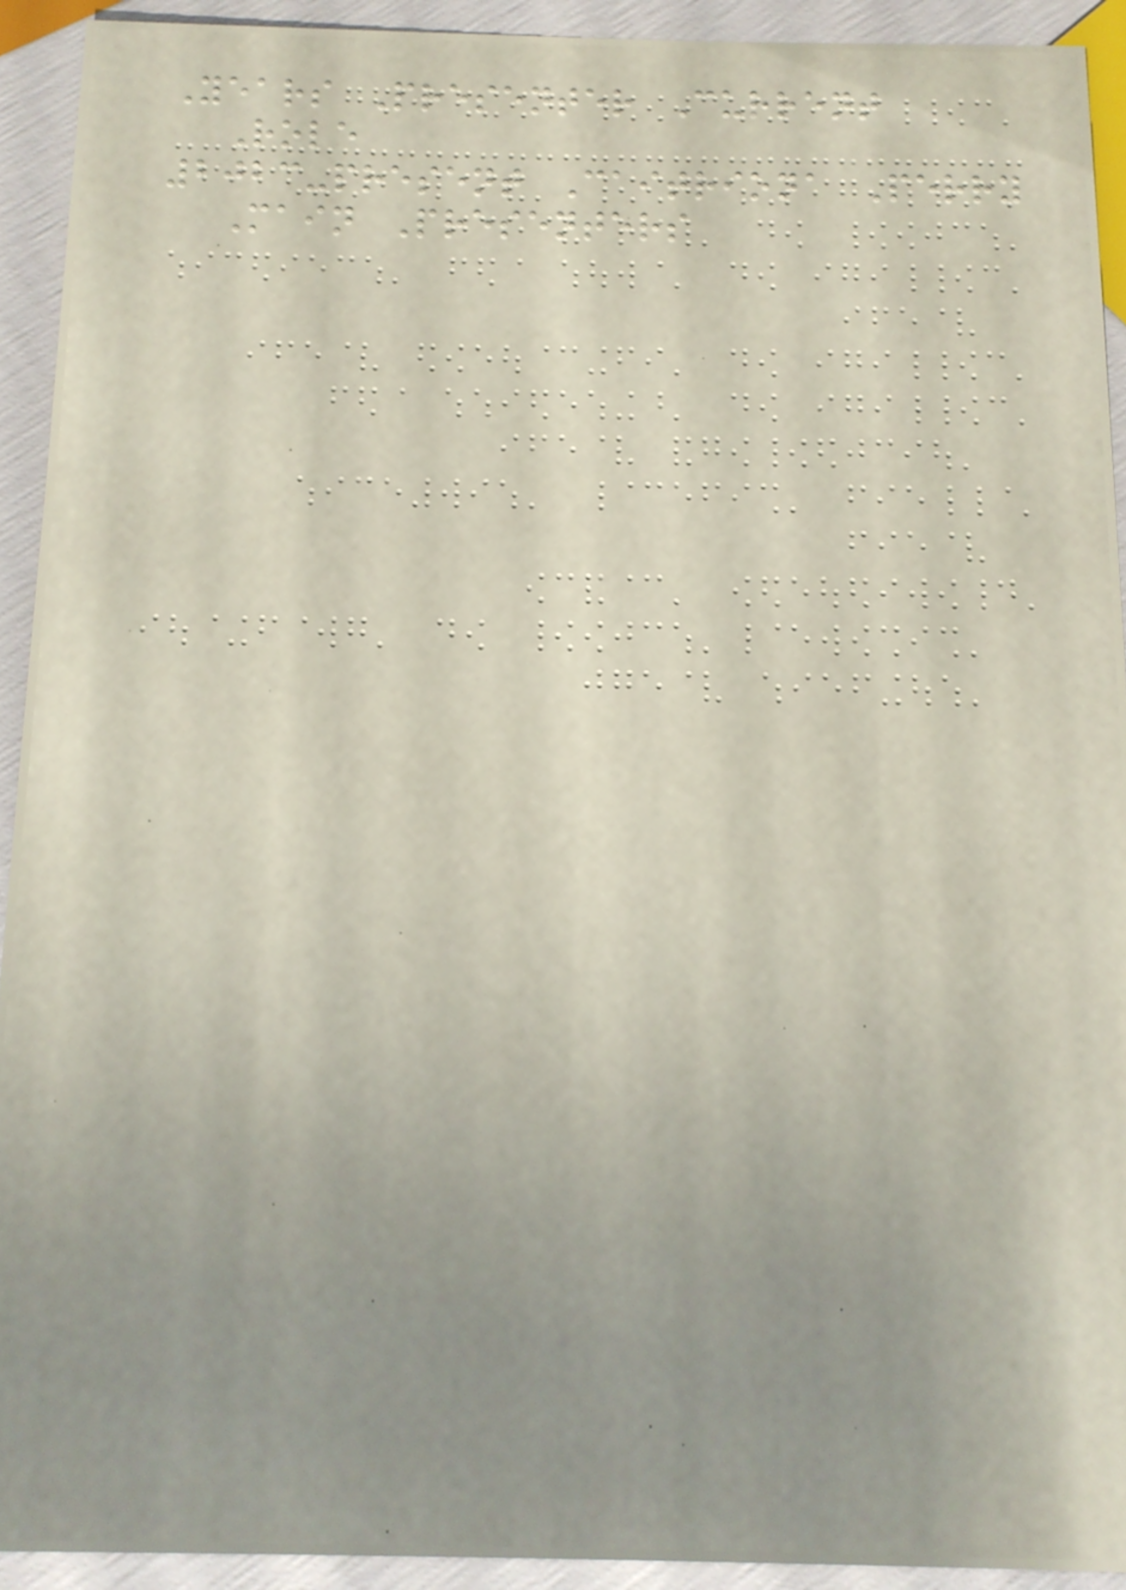Years Presenter Current
Role
2023-present Caitriona Perry
Main Presenters
